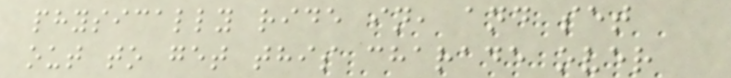physically ride in, and set
out to get this charade over
